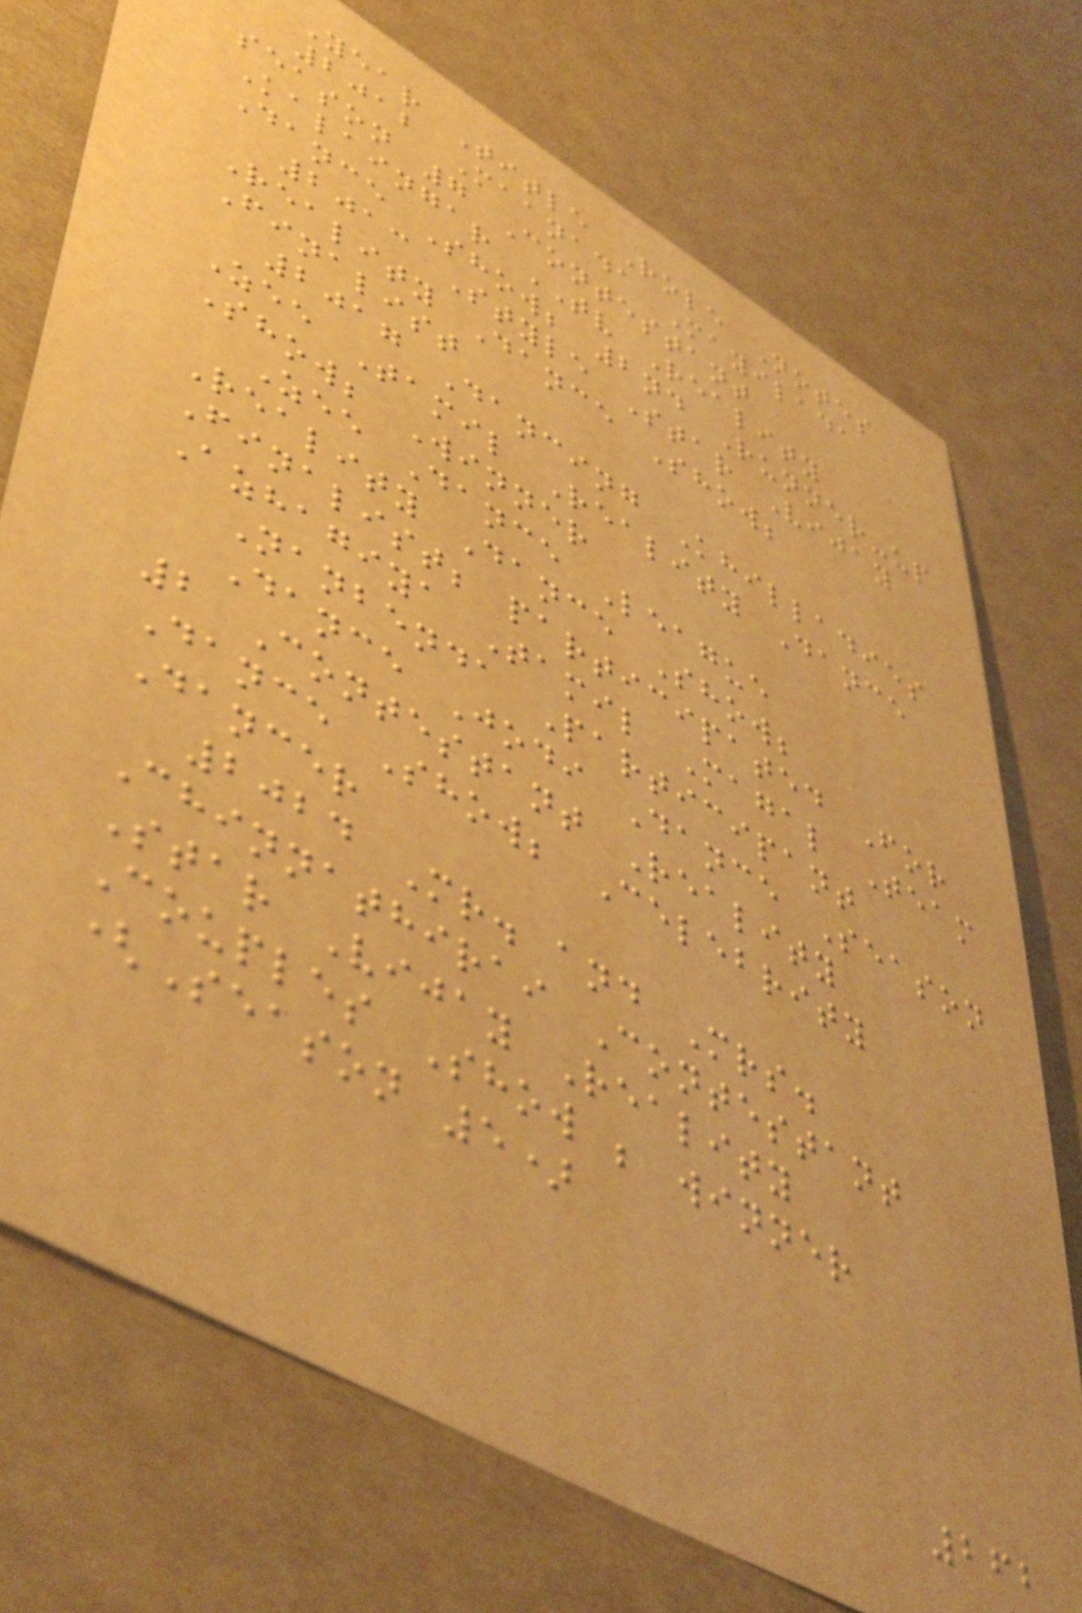Year Title Role Notes
2012 Maanada Mayilada
season 7 Contestant
Kalaingar TV Reality
Dance Show; 2nd Runner-up
2013 Style Star Vijay
Reality Dance Show;
Finalist
2017 Dancing Khilladies
Zee Tamil Reality Dance
Show; Winner
Zee Dance League
Reality Dance Show;
Finalist; participated For
Azhagiya Tamil Magal Team
Nanbenda Participant
Dance Jodi Dance Season
2 Contestant Reality
Dance Show; Celebrity
Dancer
2024 Mr. and Mrs.
Chinnathirai Contestant
Star Vijay Reality
Couples Show ; winner
(Season 5)
262
